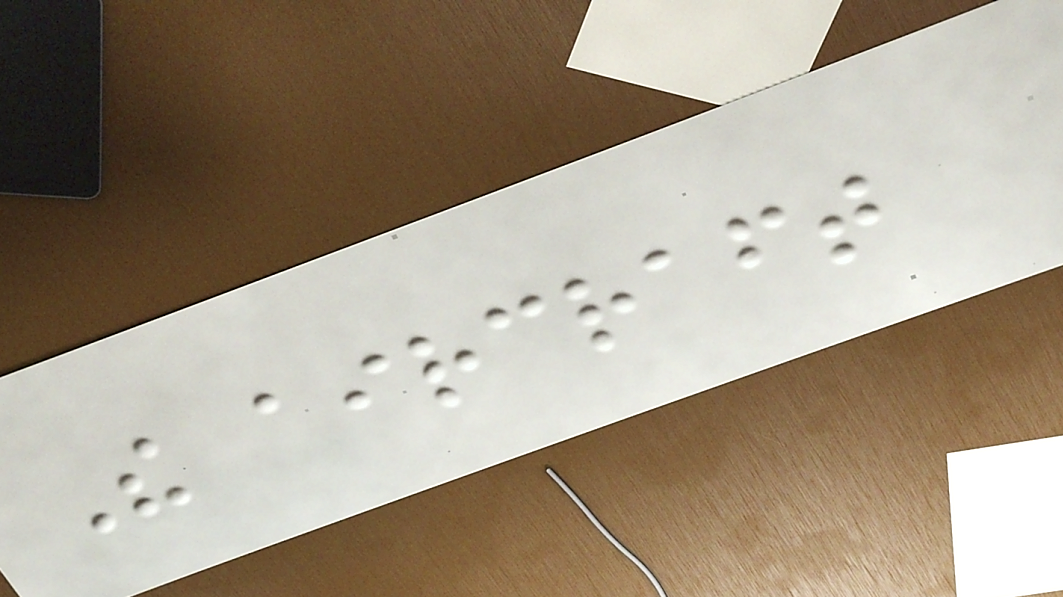The aircraft
